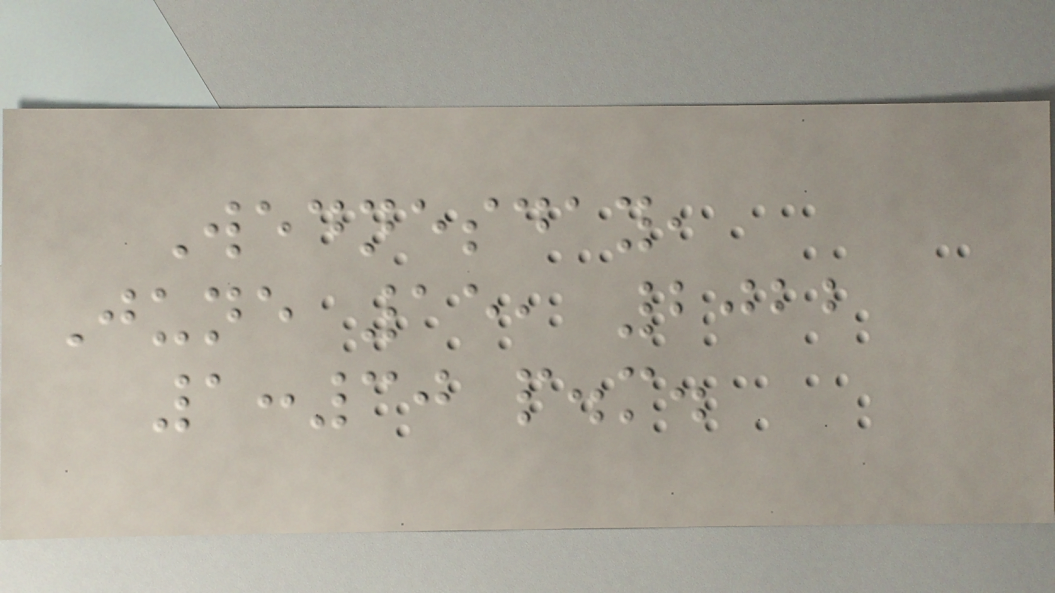Wednesday,
June 15, 2022
1:30 p.m.
